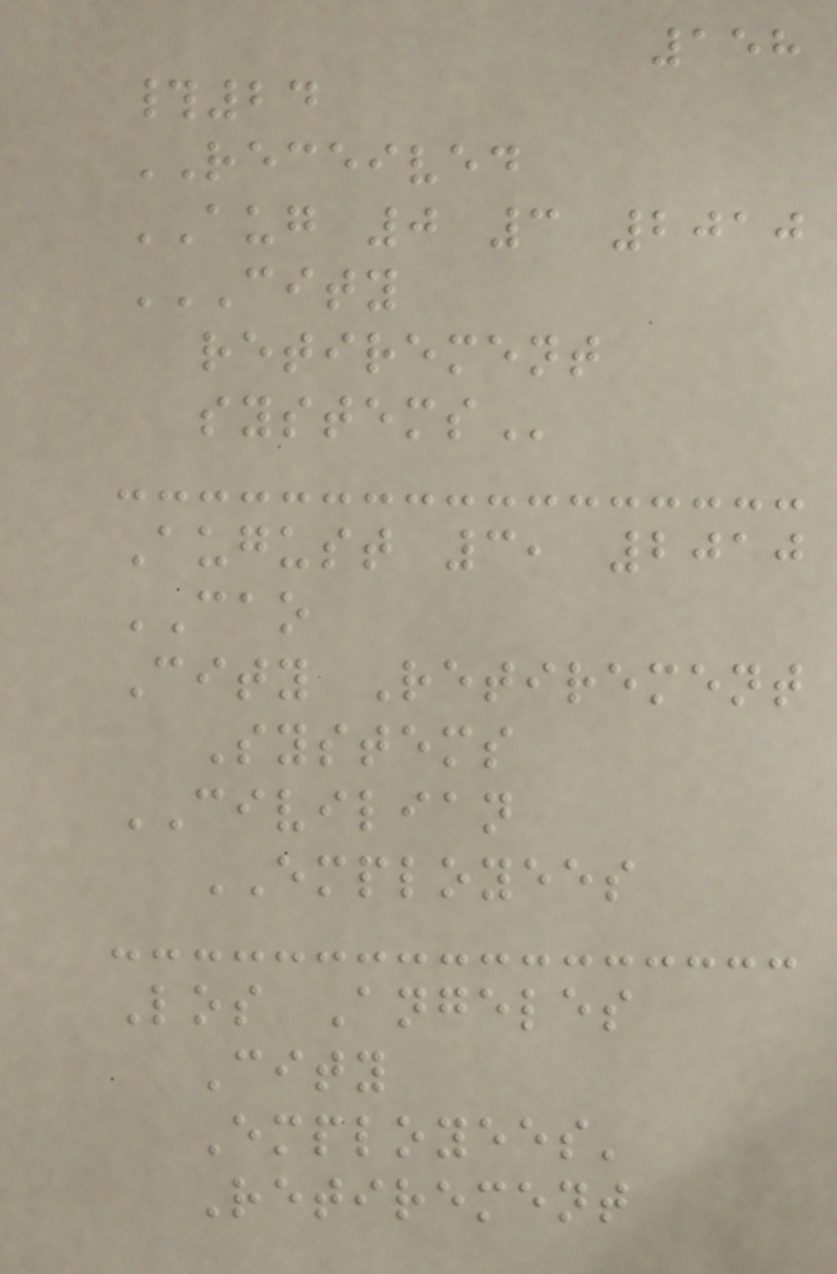158
#24
RECEIVED
AUG 0 3 2010
CITY
RETIREMENT
SYSTEMS
August 3, 2010
CAO
City Retirement
Systems
CIVILIAN
EMPLOYEES
Los Angeles
City
Employees'
Retirement
